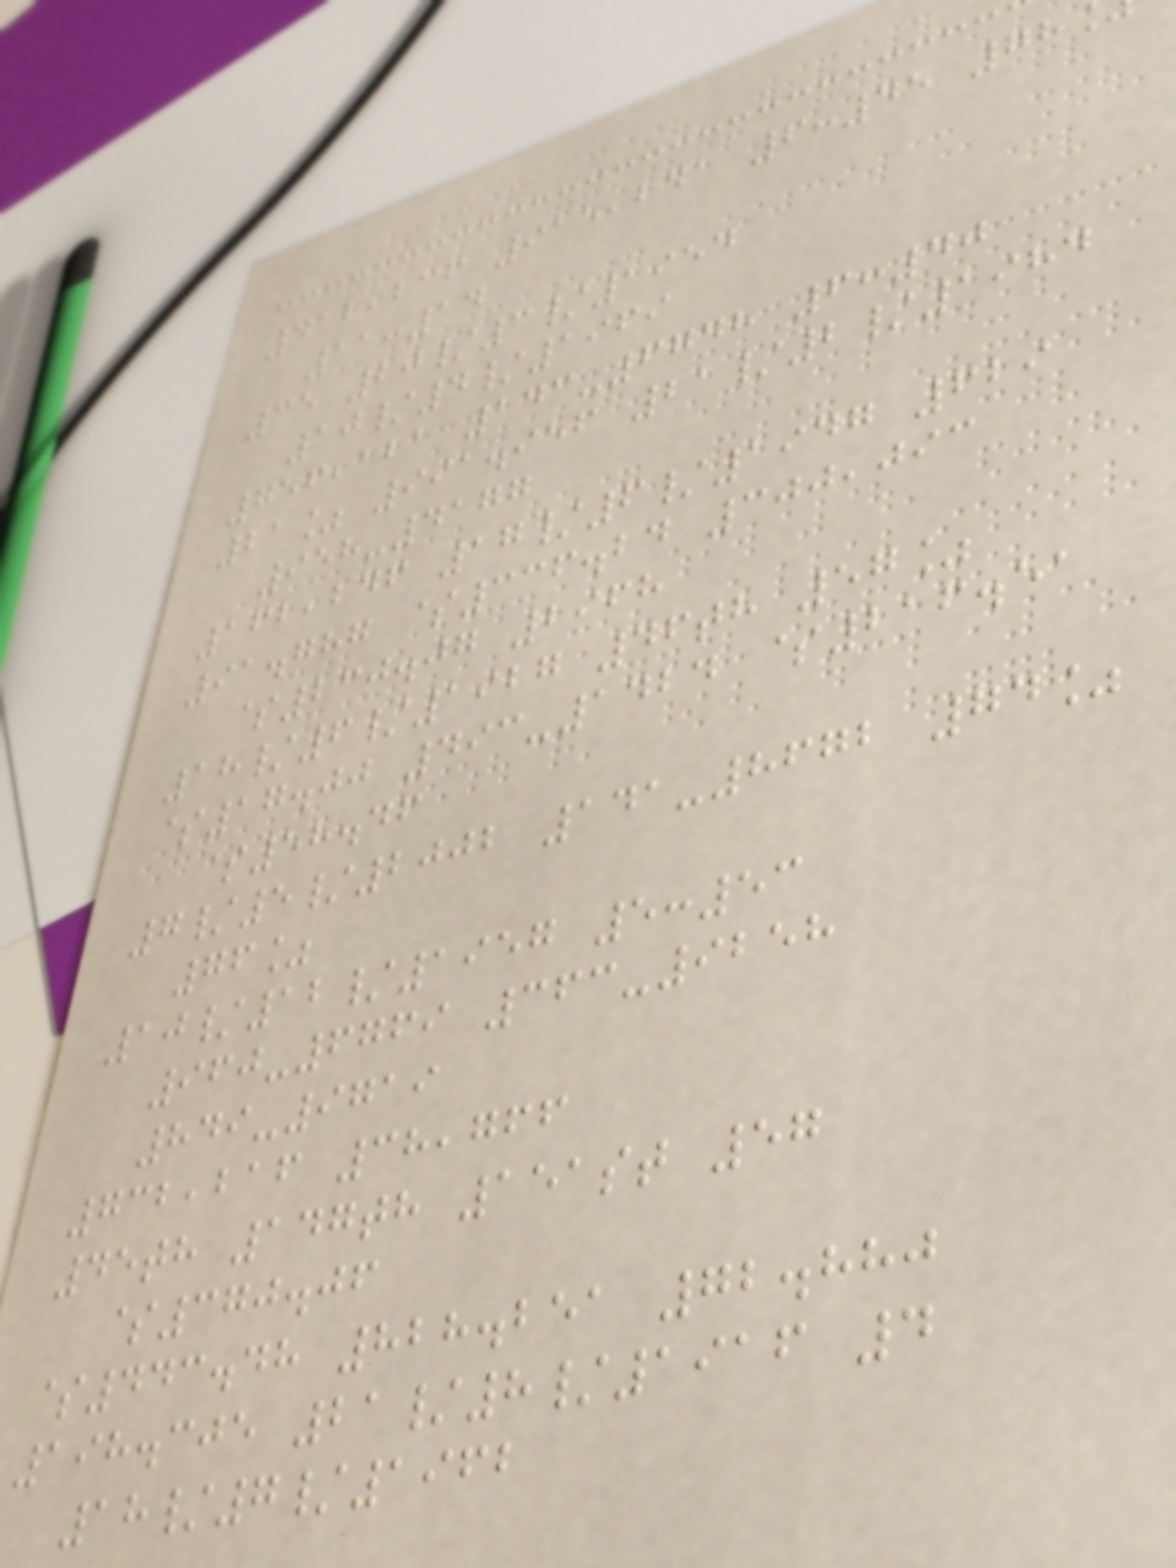412,236 915,241 6:45 78
11:14
35 20/3/1954
10/4/1969
756,121 143-6748 6:40
21% 991.956 21/2/1984
958-4177
162,246 17/6/1947 629
91.787 $336.24 300,093
$230.07 2968
18/6/1927 46th 57%
$17.00 493-1424 $216.51
$58.46
7/5/2002 141-8672 74%
76%
10/12/1957 5:53
960-6769 363-9258
849-9719
732,216 38,766
45th 147th 151st 57
$370.06
$443.48 828.251 72.880
198.305 21/8/1916 4
18/7/1962
